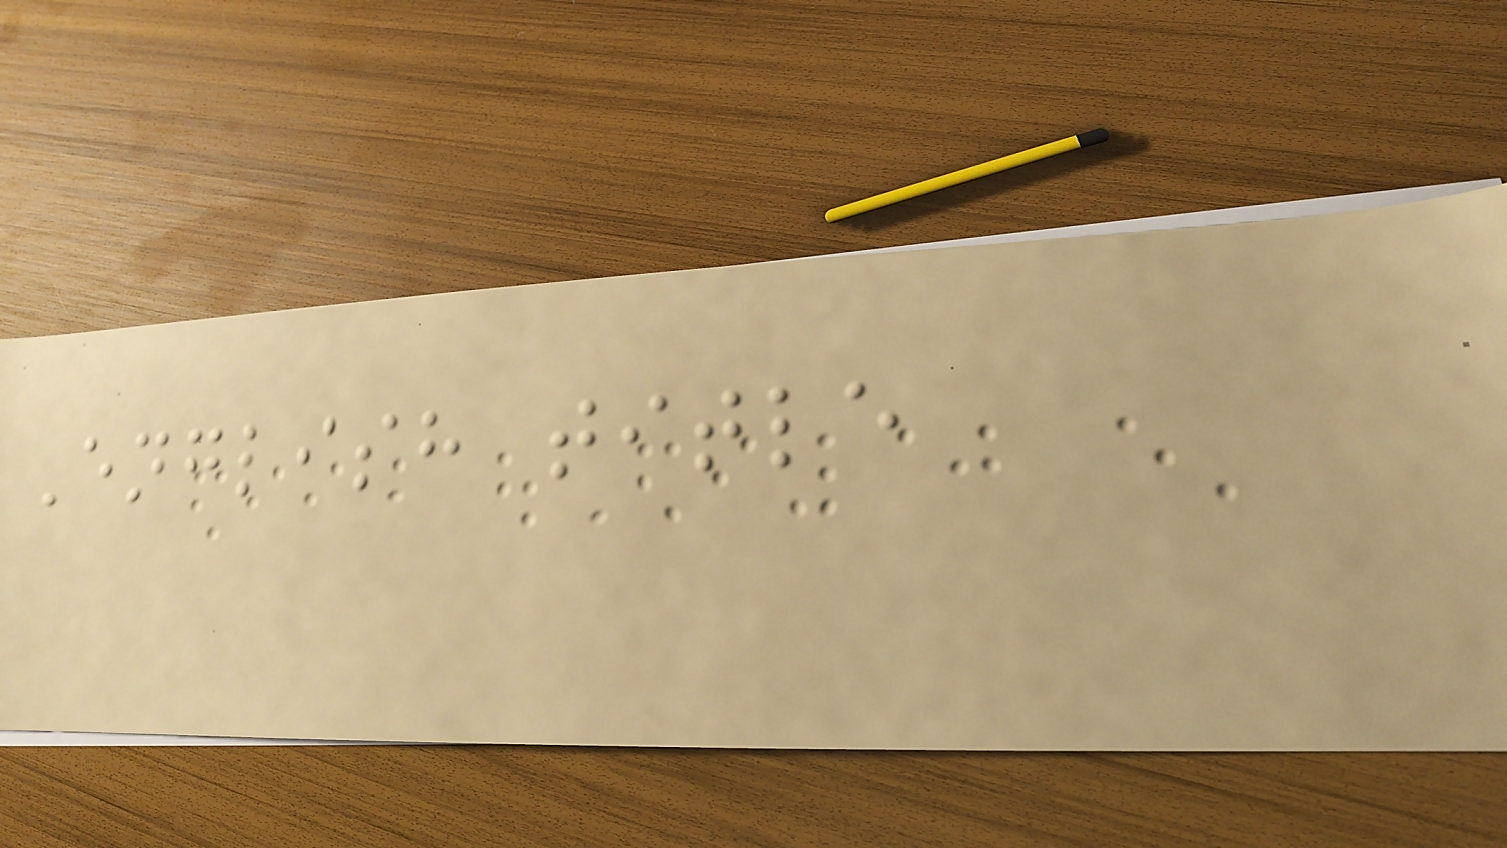English title
